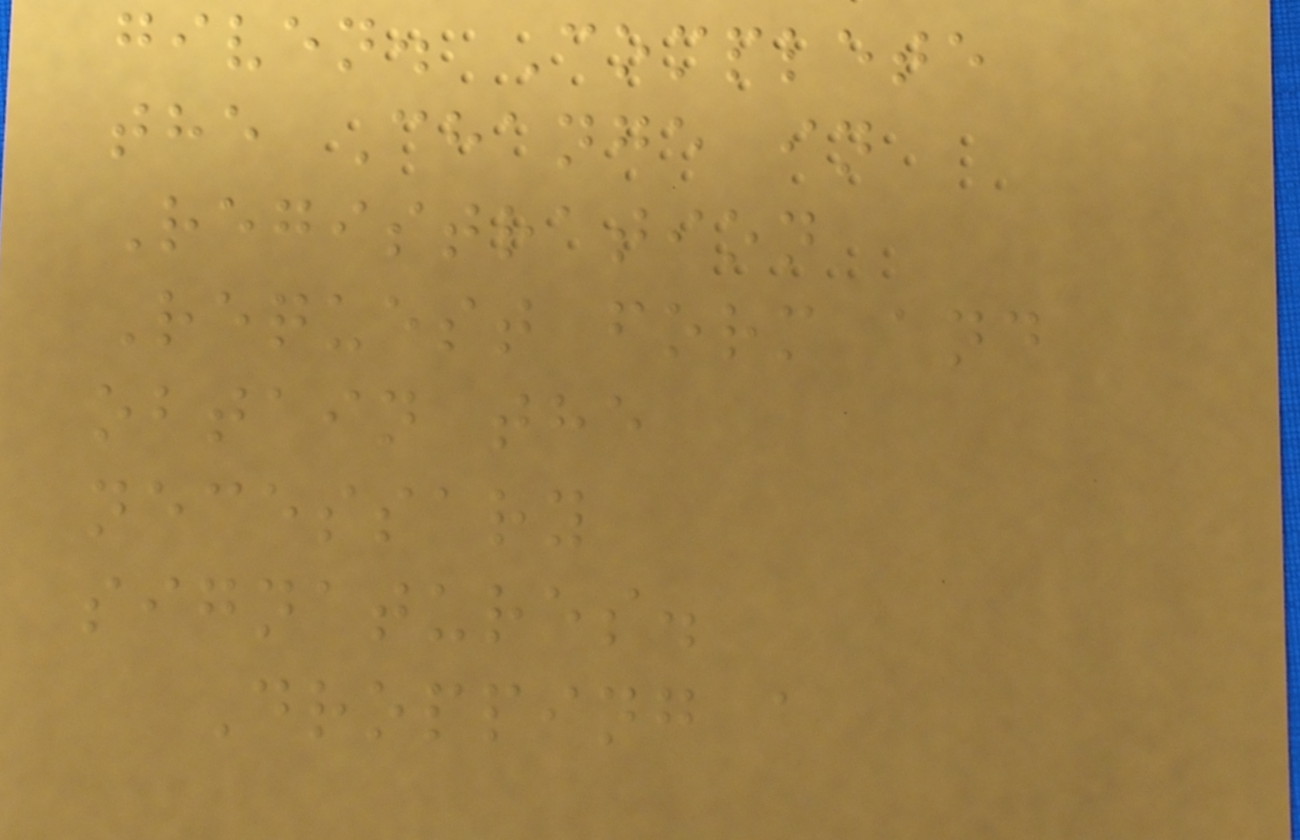given. Complete
the Change in
Registration
Request form and
obtain the
necessary
signatures.
Dropping a
